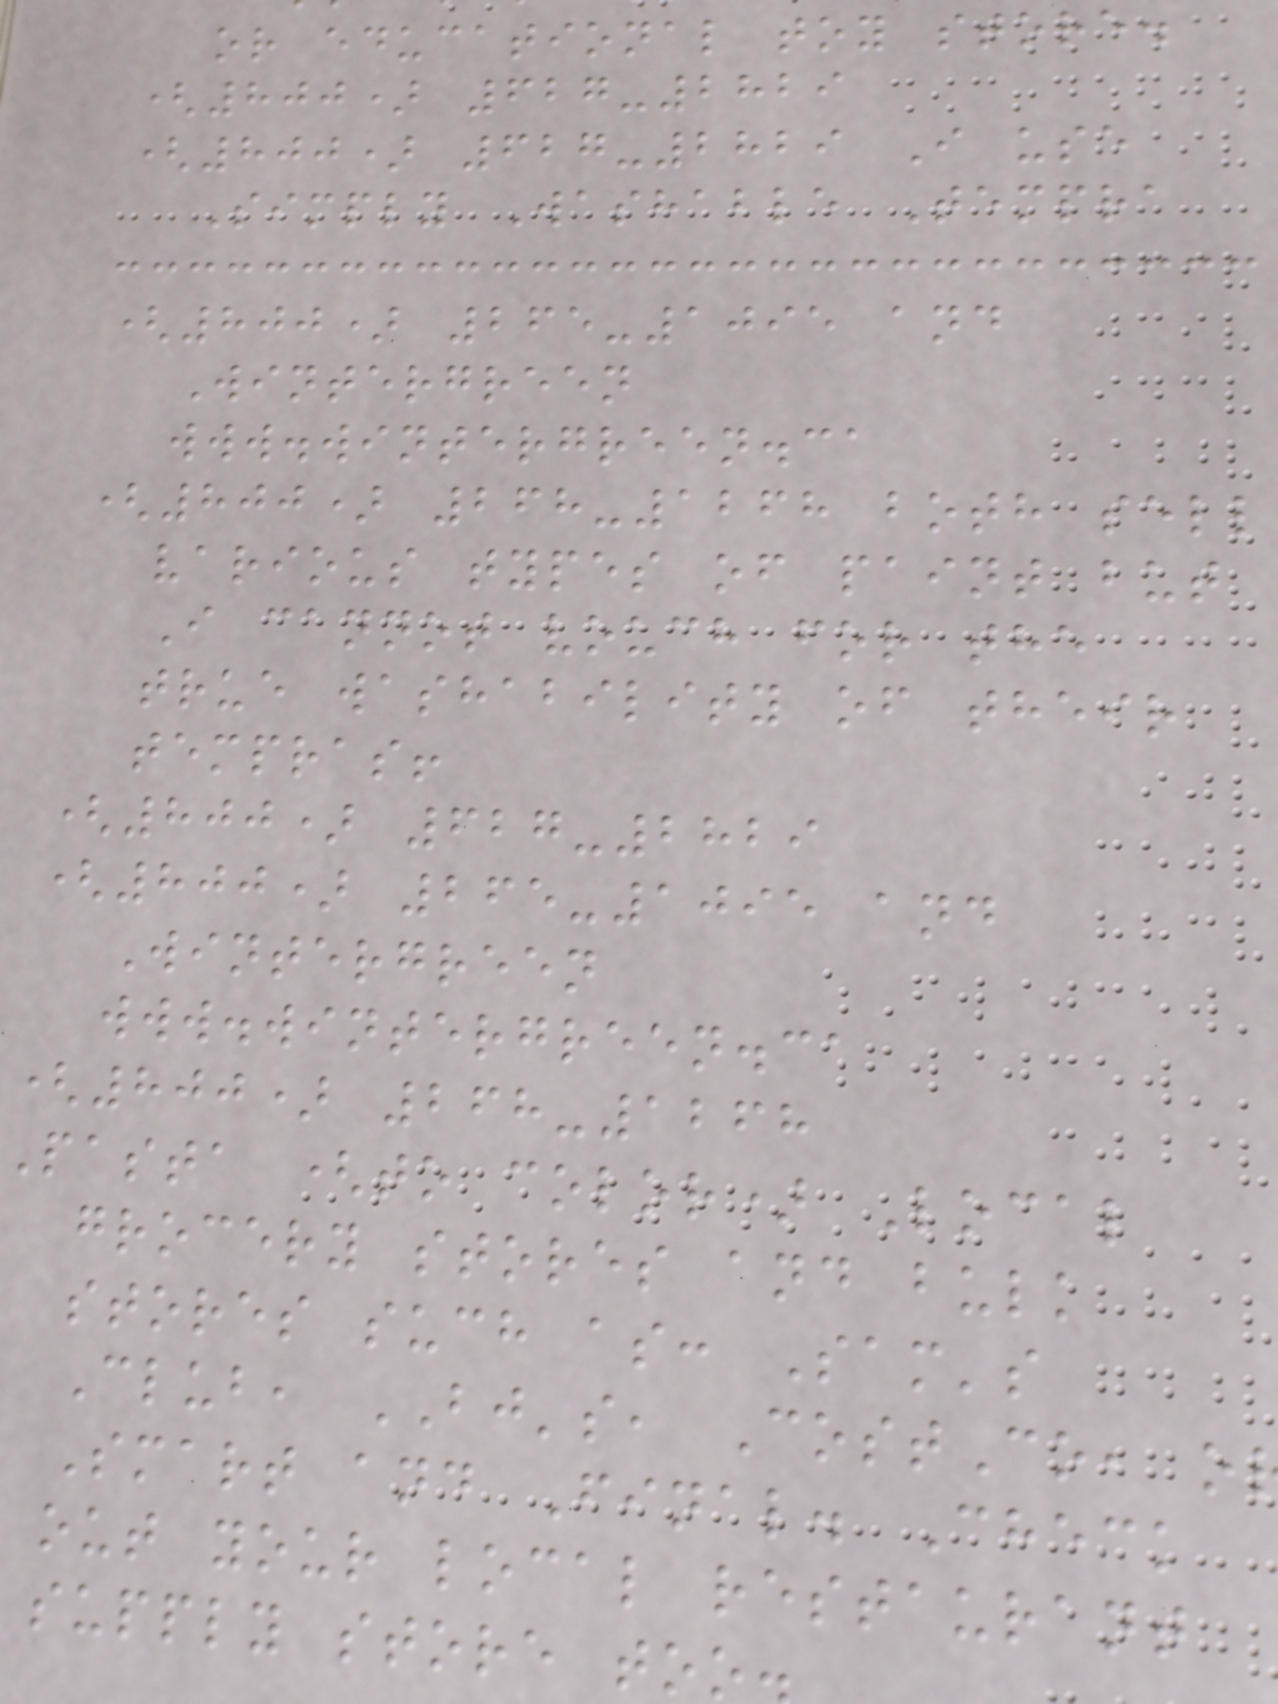or educational toy store.
(800) 627-2829
(800) 627-2829 I use
Simply Washable Tempra
(800) 265-1095 and
Wintergreen
www.wintergreen.ca
(800) 268-1268 both sell
various types of paint but
I cannot vouch for the
true washability of their
tempras!
(800) 627-2829
(800) 265-1095 and
Wintergreen
www.wintergreen.ca
(800) 268-1268
Pasta (to color) Local
grocery stores and bulk
stores such as: Sam's
Club, BJ's, CostCo, o
Smart and Final. Check
out your local restaurant
supply store too
